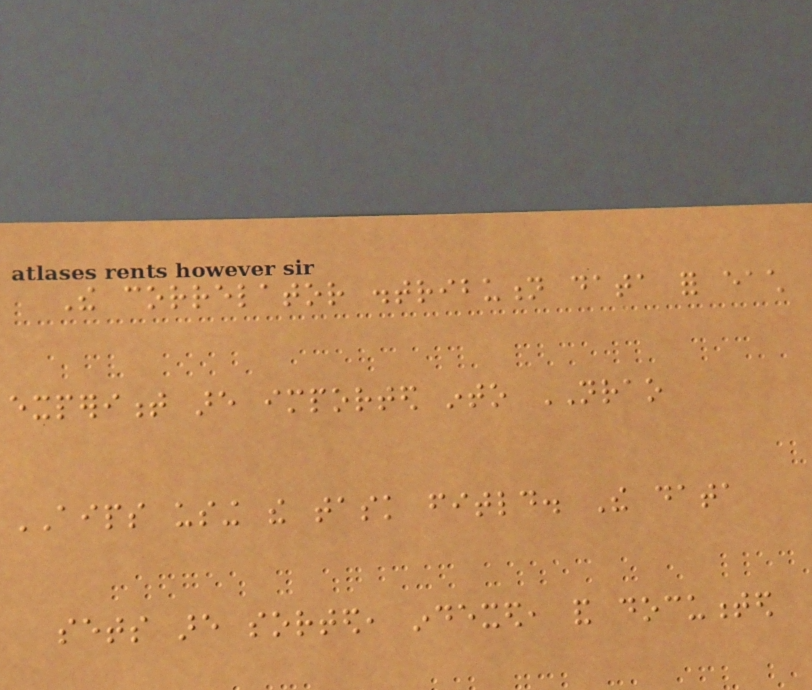The correlator distribution data for each
experiment are imported into NRAO
AIPS using the task fitld. The data
sets are sorted, indexed, and documented
